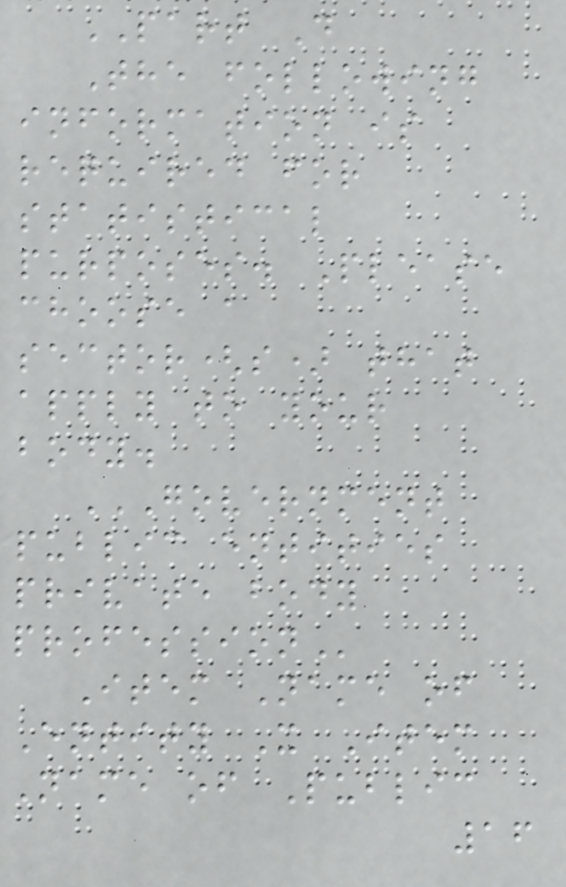PART D
The following
information is
required for
statistical
purposes. Please
choose a
sector(s) that
apply to your
body.
GOVERNMENT
PUBLIC ENTITIES
PRIVATE BODY
PROFESSION
Item Name of
Entity X Item
Name of Public
16
